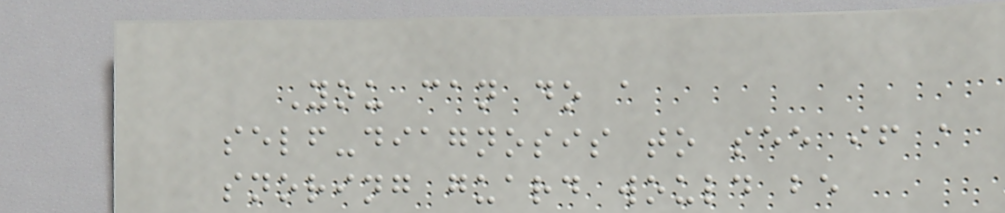You can do a
self-diagnosis to see if a
snoring guard would be
